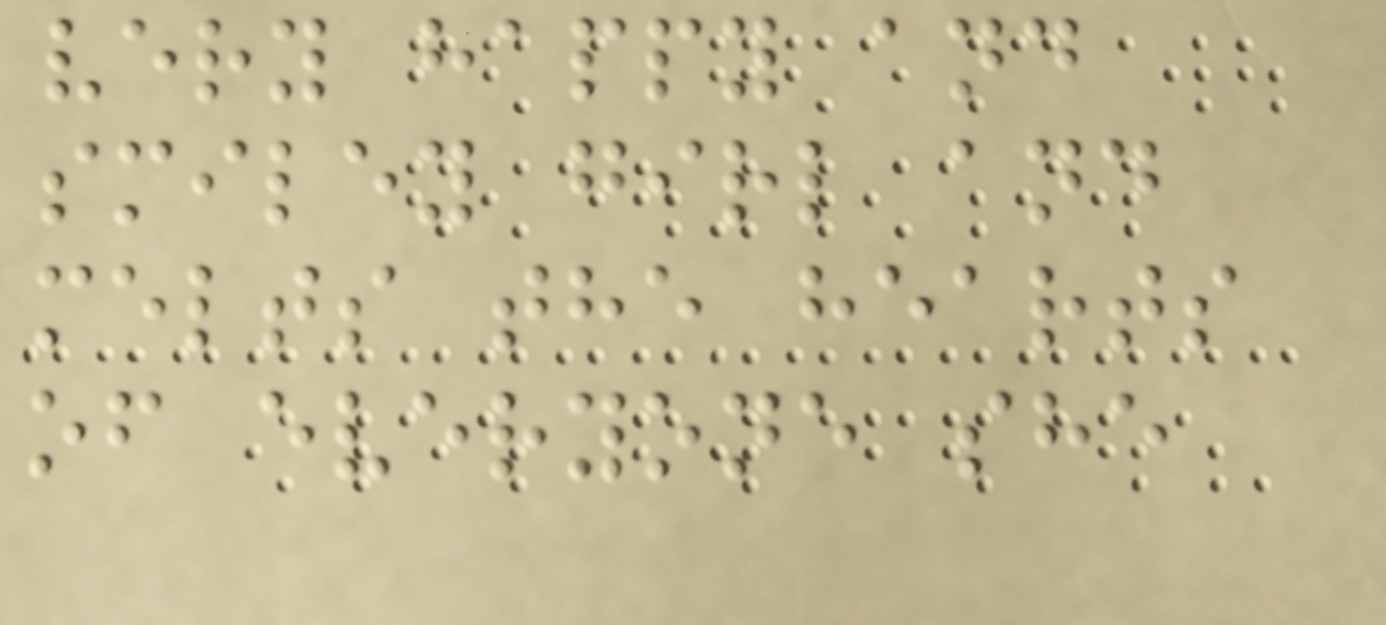very happy and
smiley girl and
melts the hearts
of everyone she
